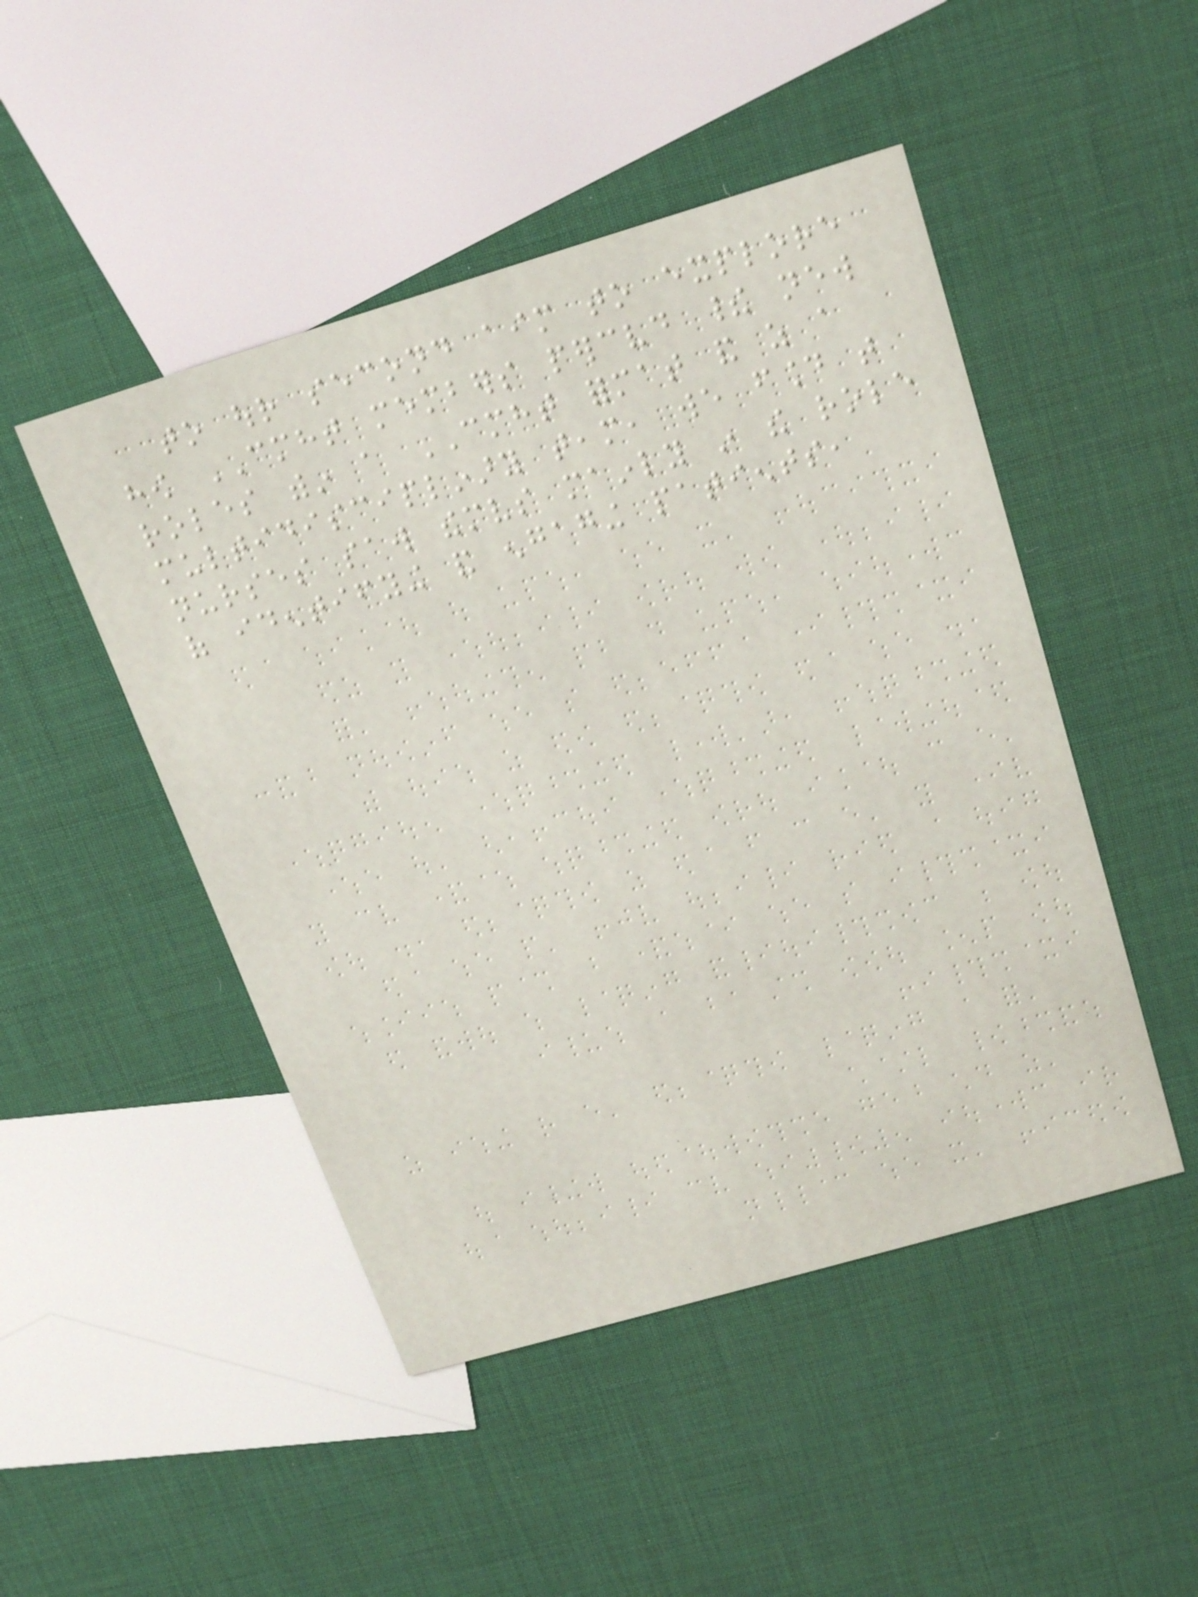to our second aim to explore
how CMHT members perceived their new
roles within a CMHT format and as a
multidisciplinary team, we found that
nurses saw themselves mainly in the role
of identifying and engaging patients,
